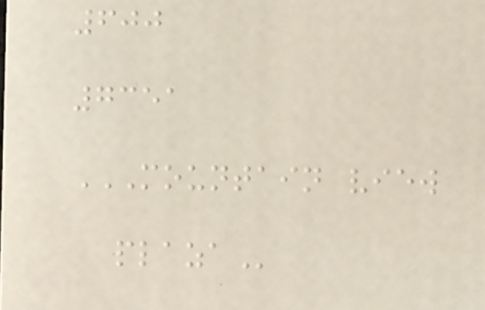600
7351
MOUNTAIN VIEW
PLAZA
